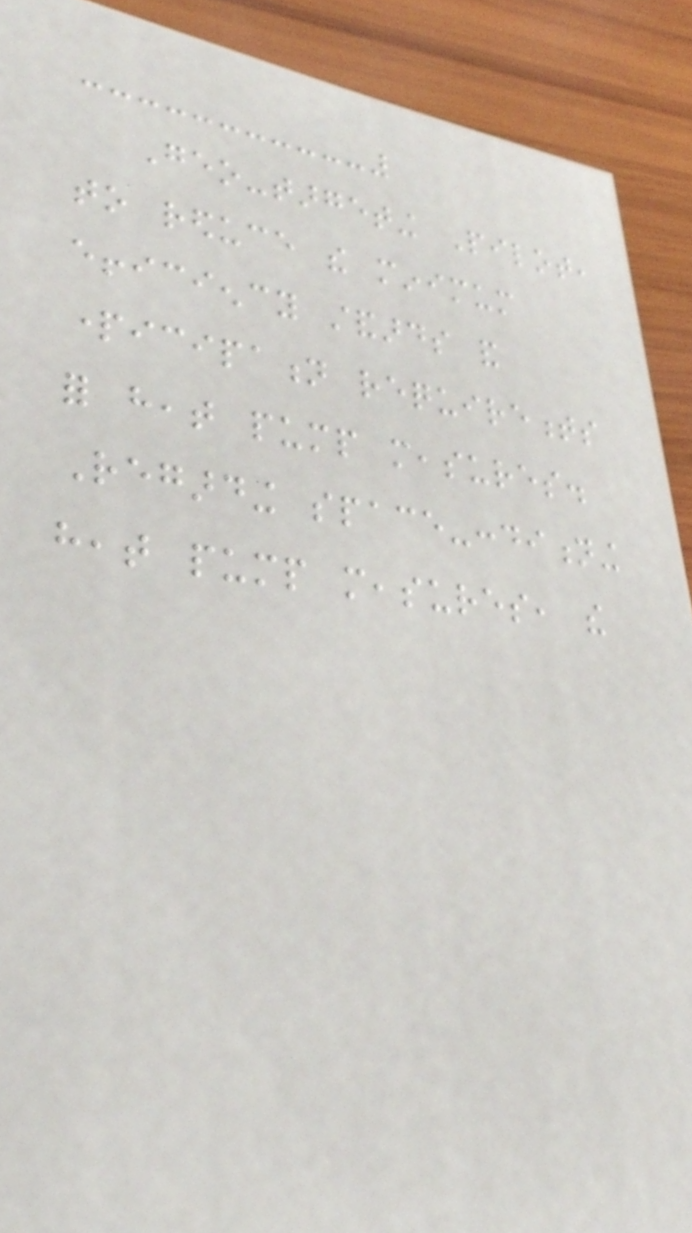Geo-targeting Pilot,
to reduce the minimum
efficiency standards and
participation requirements
for heat pump measures.
Regarding space-conditioning
heat pump measures, the
